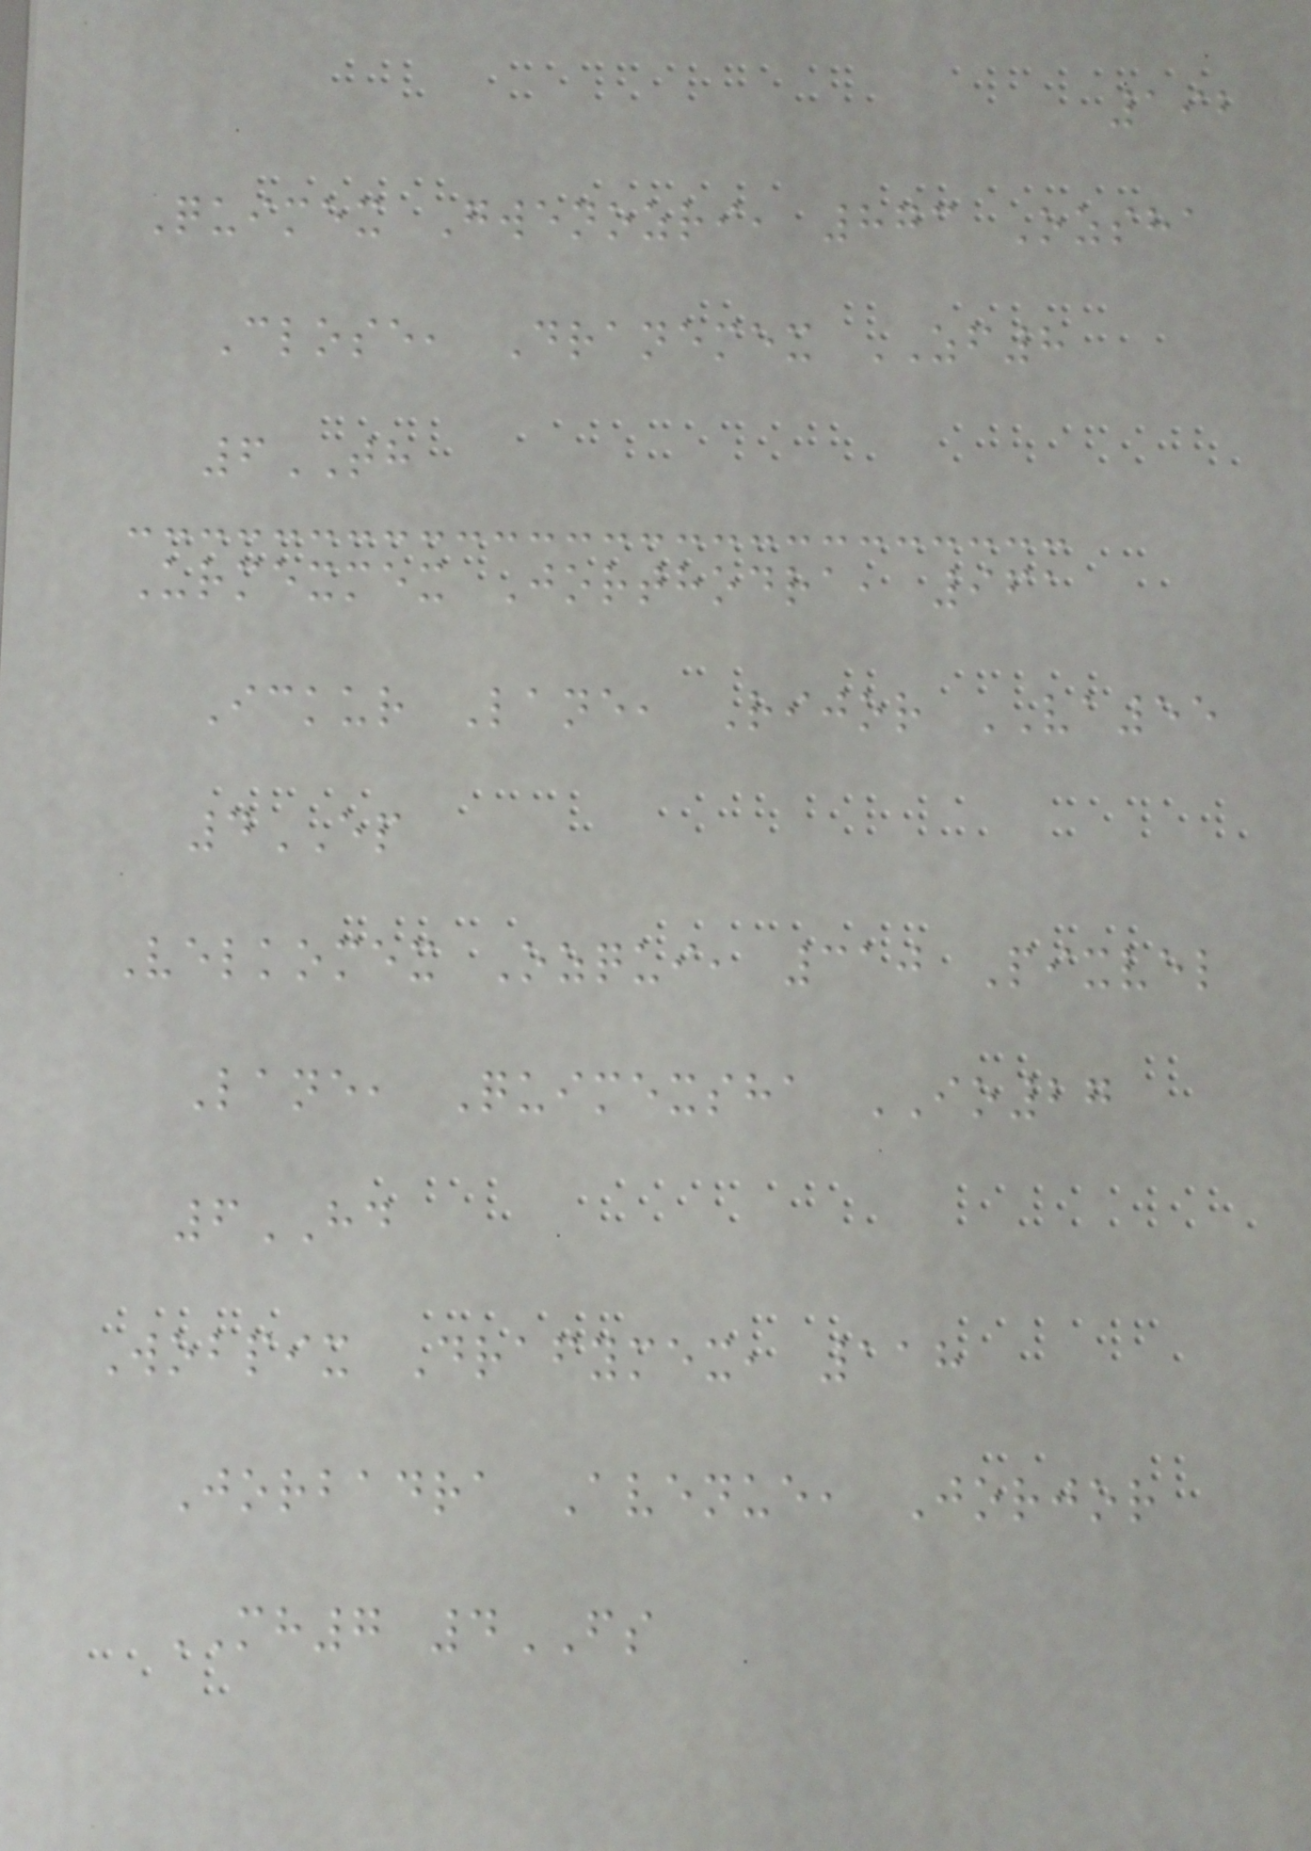192
Quimex Gwenozri, 873 Ozsha
Close, Dranemex ZF8
6TH
Urmexmex Jorthodra, 961
Ickur Lane, Rijor VA55
4EP
Velkomex Ozqui, 310 Pixvel
Lane, Quimexsha IO27
6HD
Wobpix Drafymex, 118
Jorbadra Avenue, Jorjor
MH7 4FS
